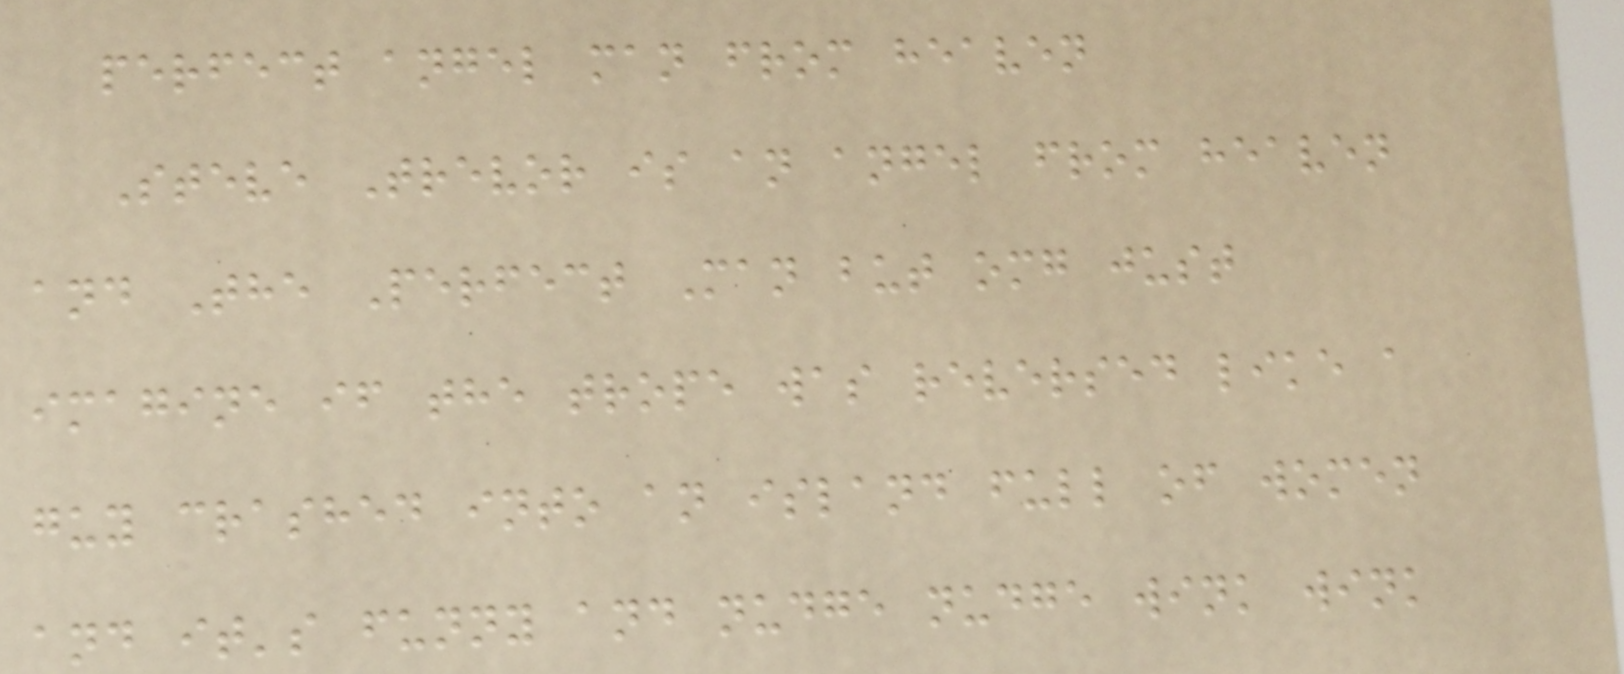perfect angel man from heaven
Steve Trevor is an angel from heaven
and The Perfect Man but omg just
imagine if the trope was reversed like a
guy crashed into an island full of women
and it's funny and nudge nudge wink wink
